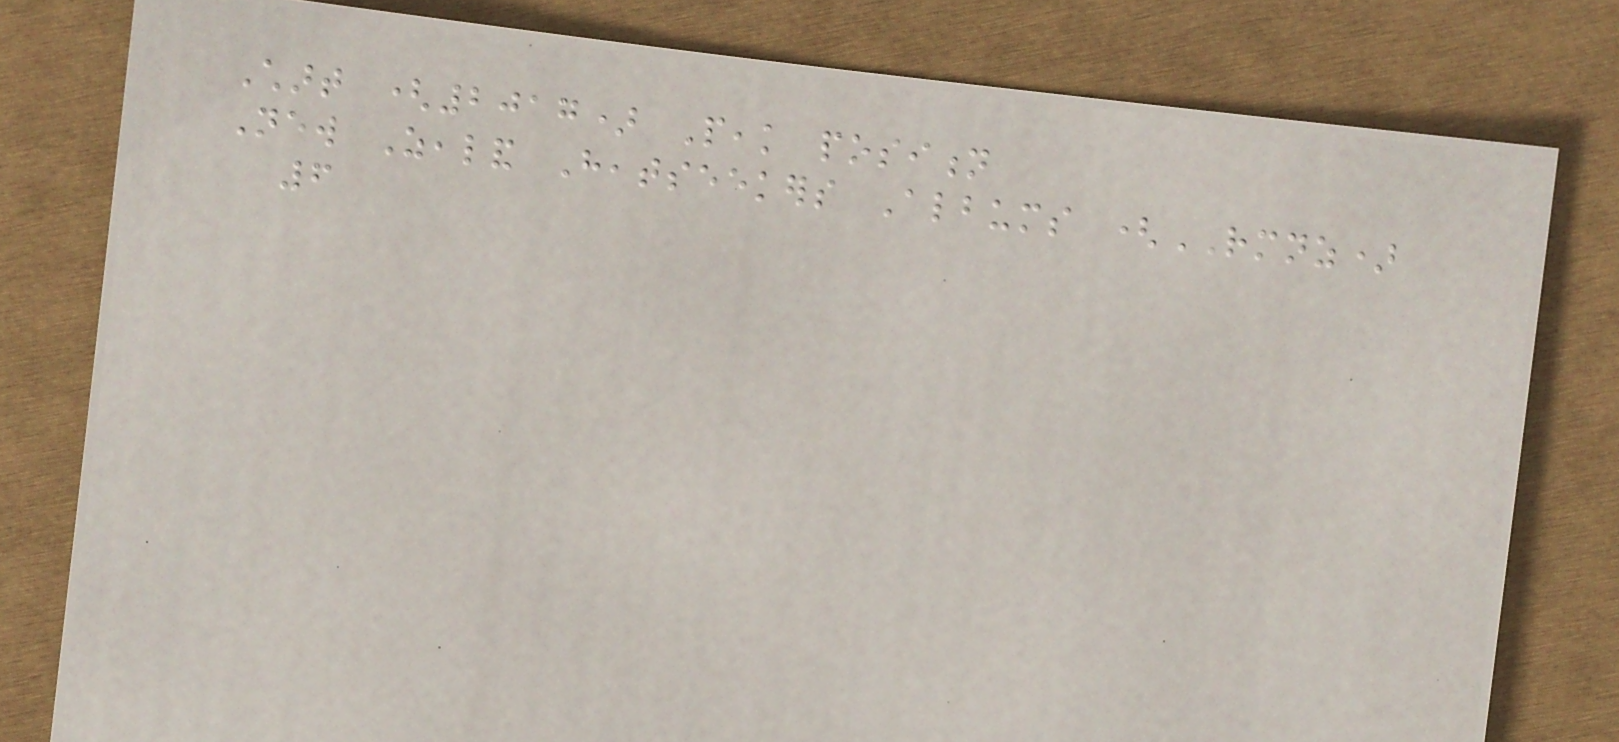Chart (2017) Peak position
New Zealand Heatseekers Albums (RMNZ)
6
